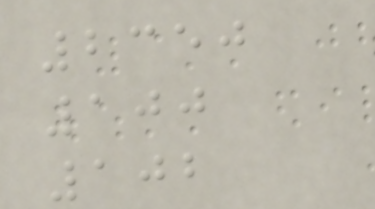2350
100
102
